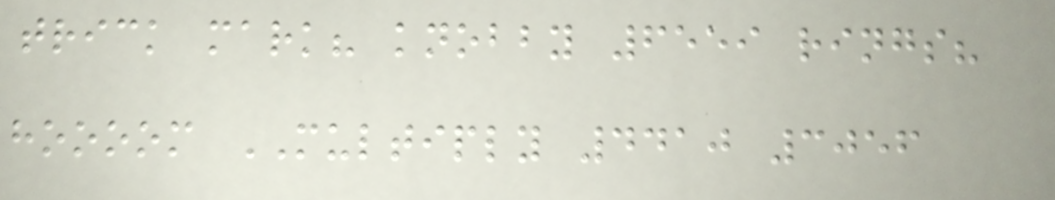trick mark? knobby 6559 rings?
hoooom MULTIPLY 4410 3056
